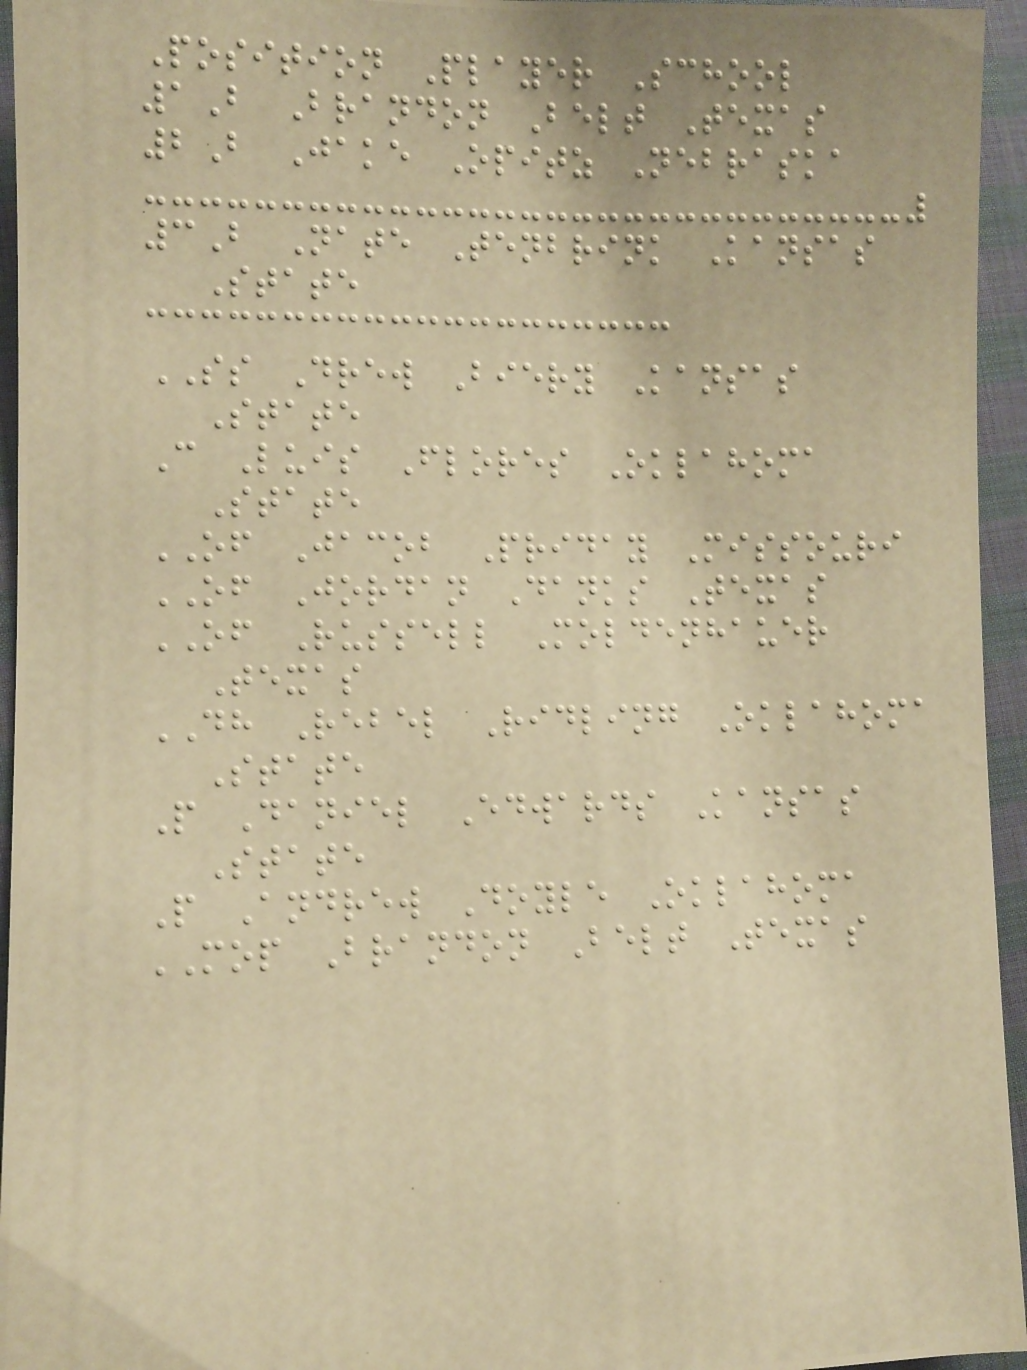Position Player School
1B Brandon Belt Texas
2B Jake Opitz Nebraska
3B Nate Tenbrink Kansas
State
SS Drew Biery Kansas
State
C Luis Flores Oklahoma
State
OF Jacob Priday Missouri
OF Jordan Danks Texas
OF Russell Moldenhauer
Texas
DH Rebel Ridling Oklahoma
State
P Daniel Edwards Kansas
State
P Andrew Doyle Oklahoma
MOP Brandon Belt Texas
